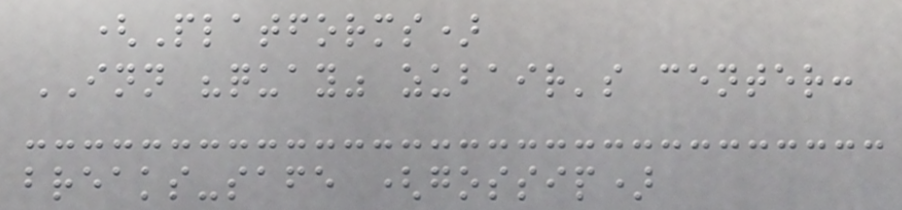(Platforms)
INN "quay" zubair's center:
breaks-safe (gossip)
